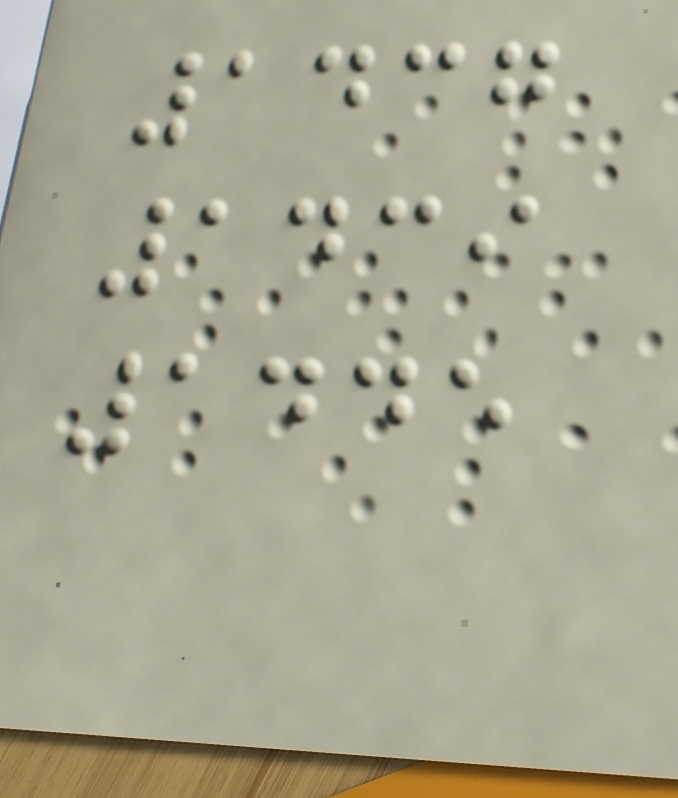1437
1439
1445
